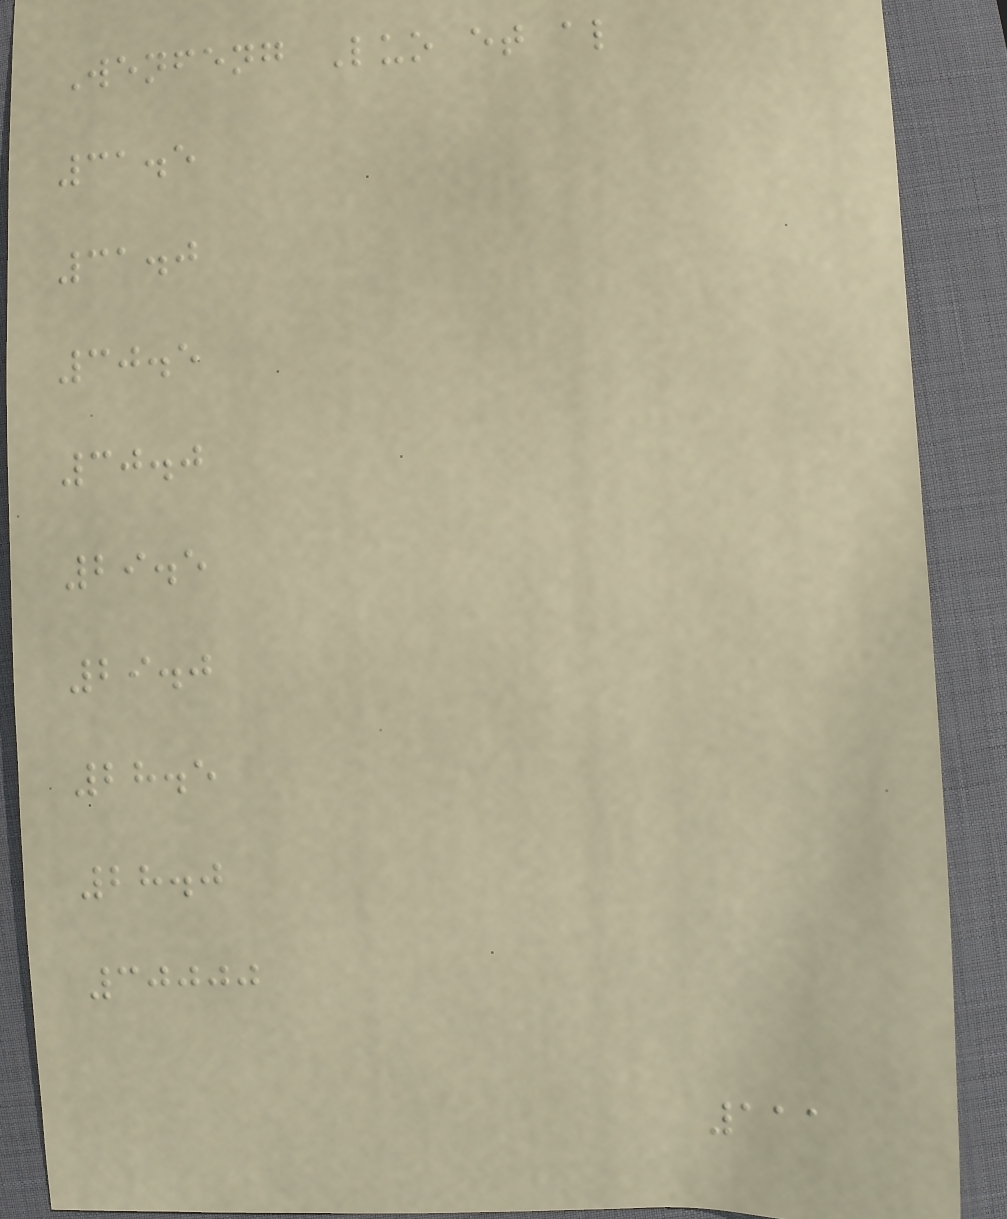Wenfeng Luo et al
31.5
31.0
30.5
30.0
29.5
29.0
28.5
28.0
30000
111
